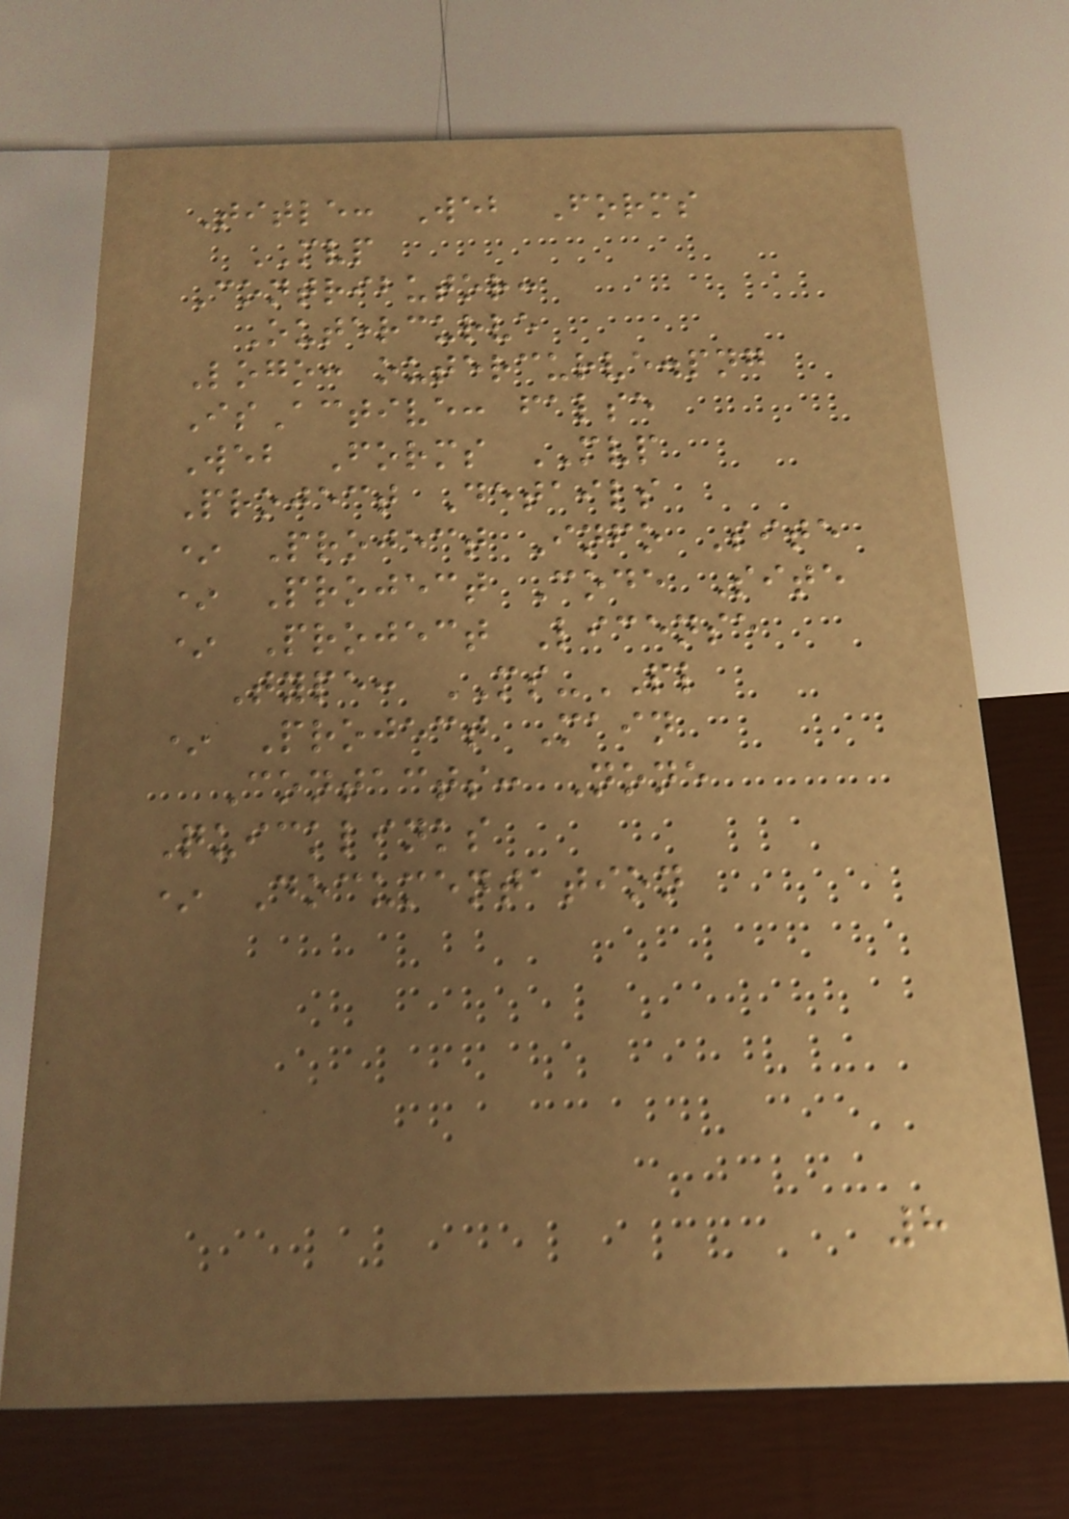Title: Web Forms
MVP
Contributor:
Outercurve
Logo: outercurve.png
IsActive: false
Web Forms MVP
Project Details
* Project Info Site
* Project Code Site
* Project License
Type: MS-PL
* Project Main
Contacts: None
Quicklinks
* Documentation
8
